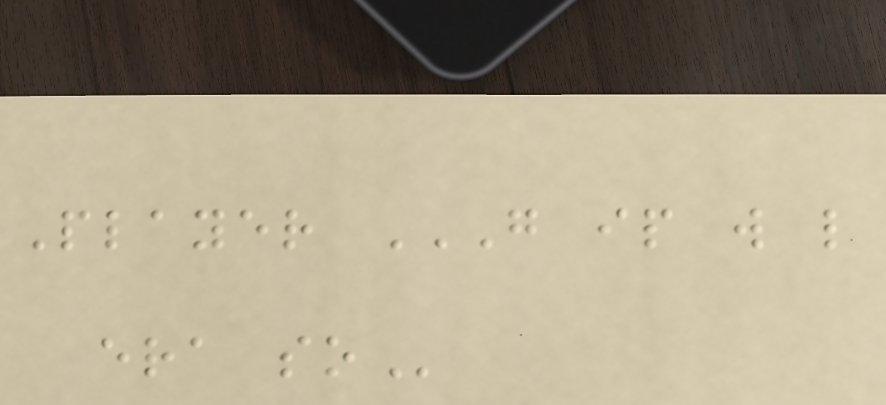Player G IP W L
ERA SO
